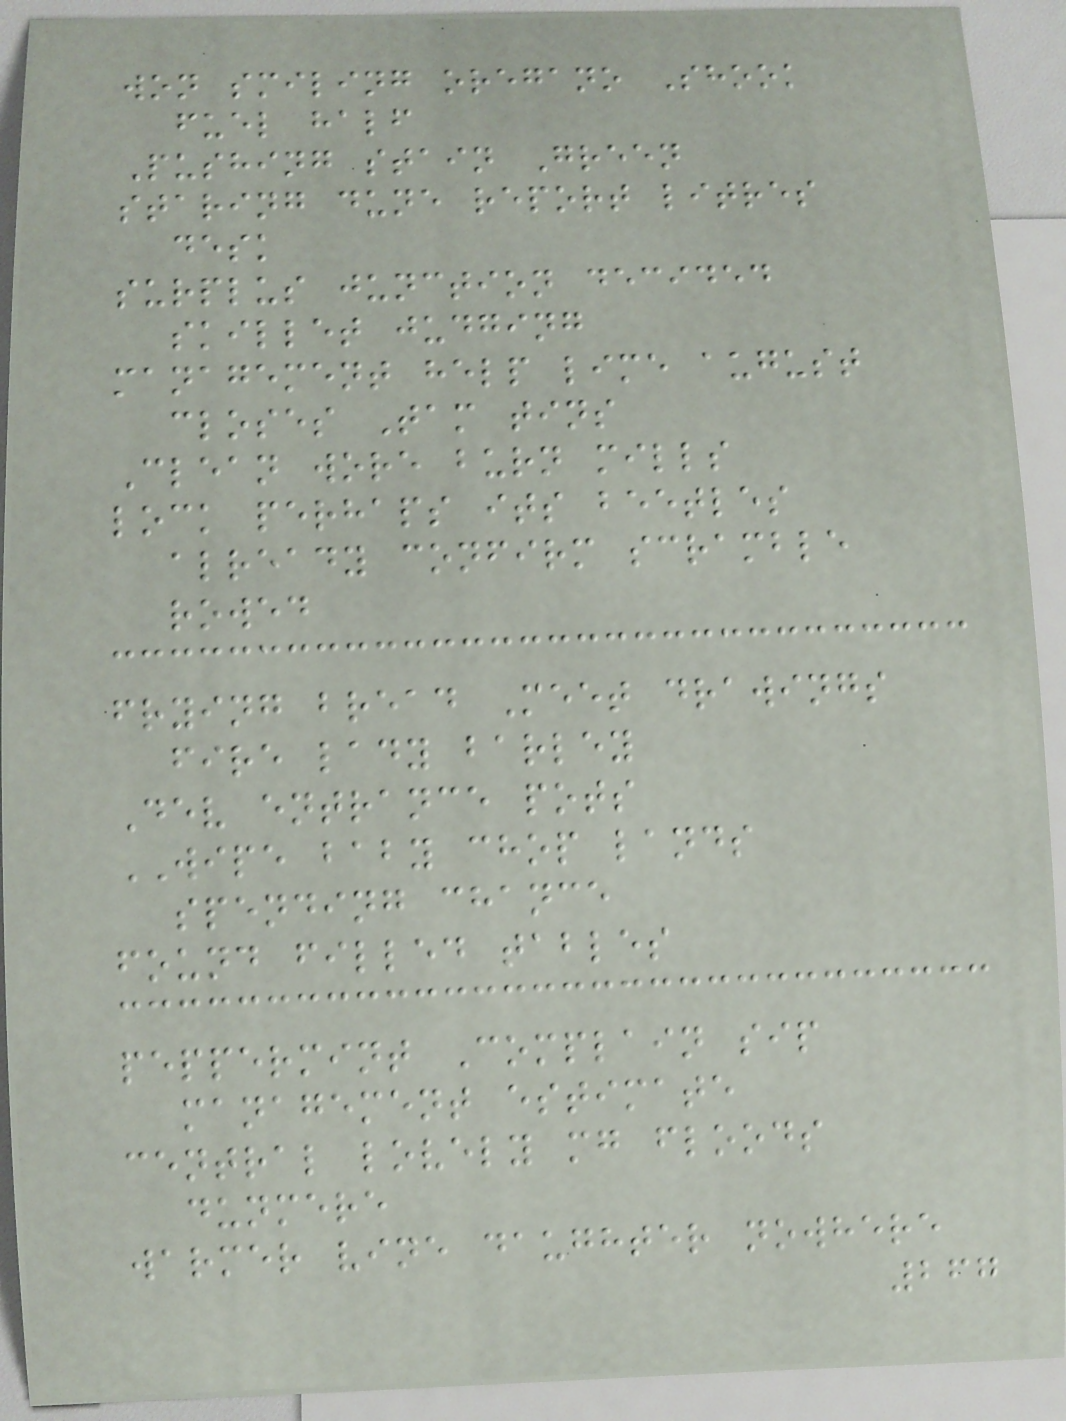won smiling oregano Shook
fuel half
Pushing stain Green
staring dune report litres
desk
surplus junction decided
skillet judging
management help lime august
closes Tam tins
Clean wore burn mills
lock perhaps its beetles
already confirm scramble
rowed
frying bread Meet drawings
fire lady barley
Dev entrance pots
WIPE baby chop lands
spending chance
found filled tables
peppermint Complain sip
management estimate
central lovely mg floods
dunmere
warmer vine daughter nowhere
267
